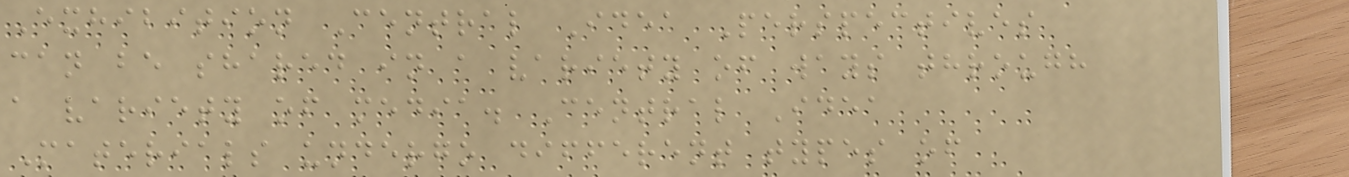Exhibition Central Idea Perspectives
can be shared in a variety of ways through
a variety of media. Central Idea
Materials undergo different types of
